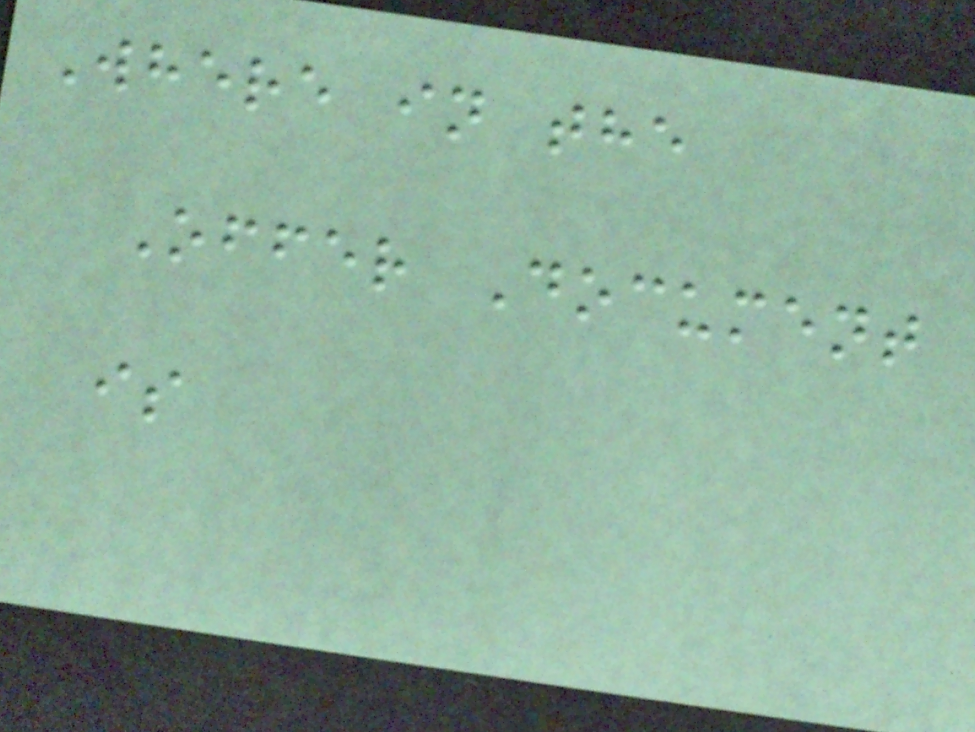Where in the
Offer Document
is
